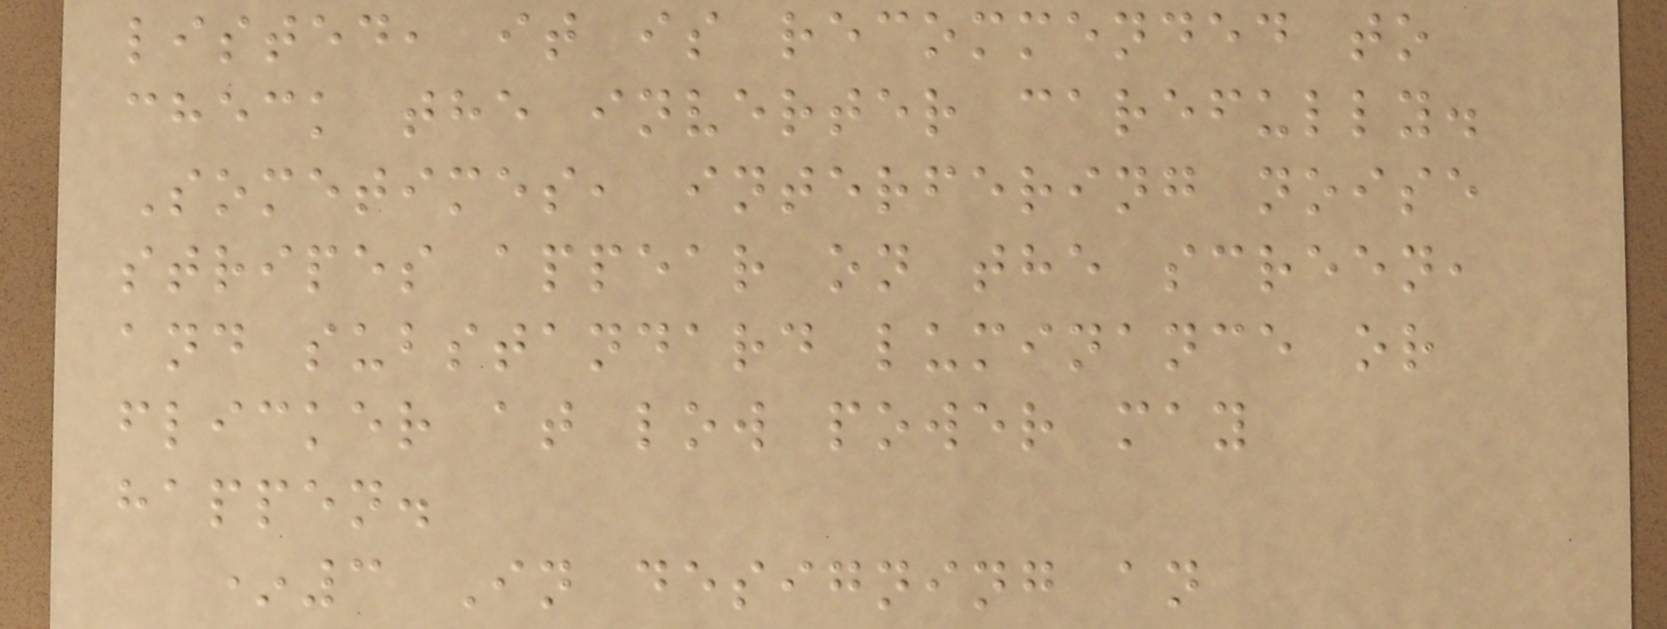listed, it is recommended to
check the inverter carefully.
Sometimes, interfering noise
stripes appear on the screen,
and substandard luminance or
flicker at low power may
happen.
*3 In designing an
